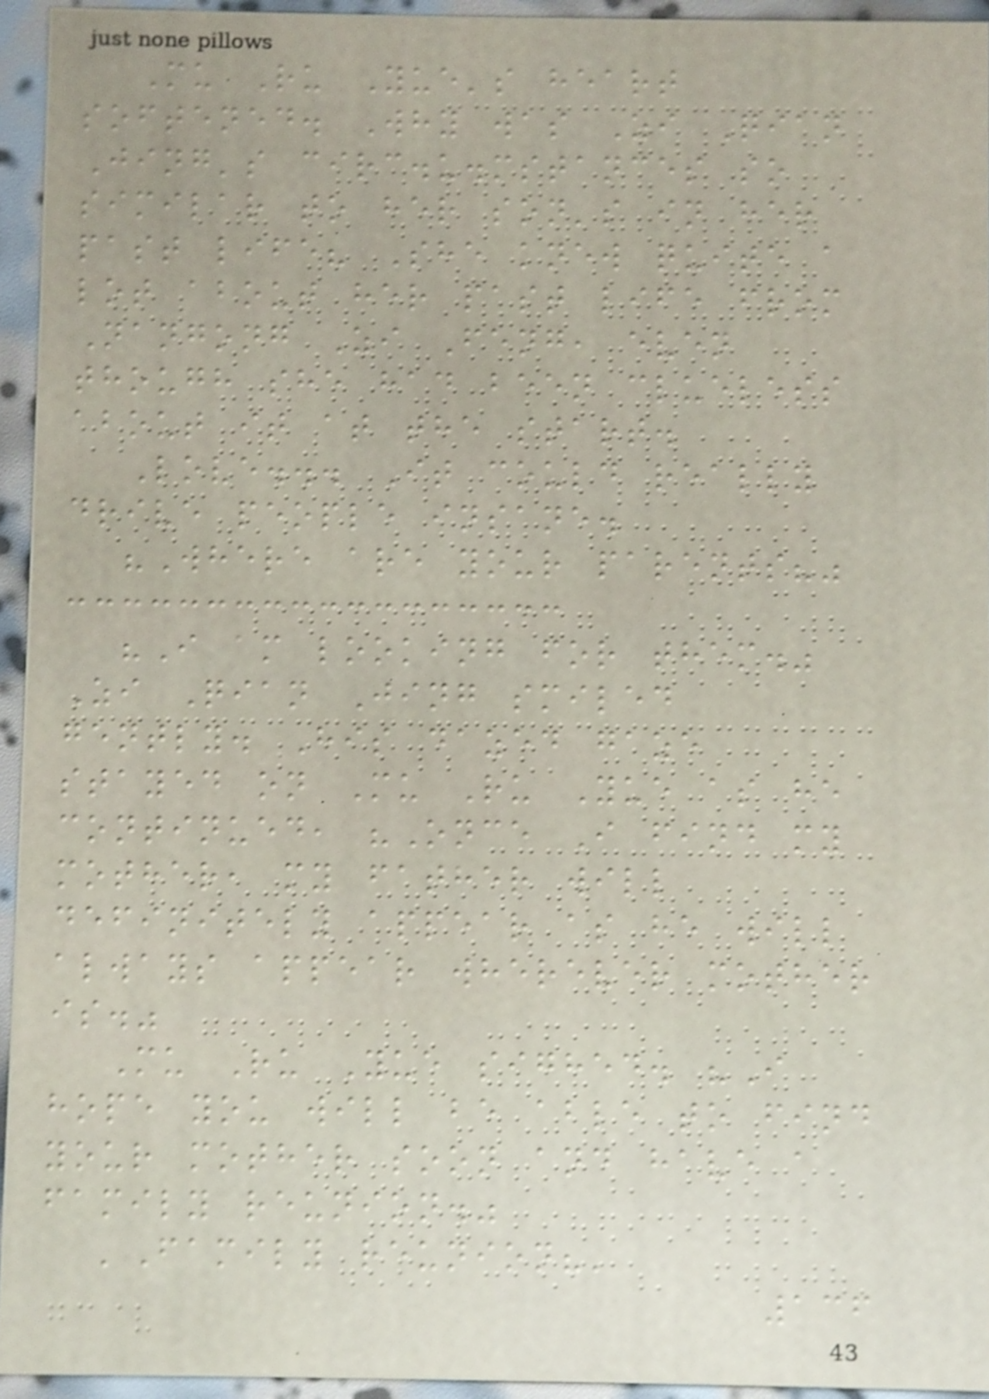Mu Ru Yue's heart
softened. Why was Zi Qian
Jing's circ.u.mstances so
similar to her son's in her
past life? She knew quite a
lot about her past life from
Nangong Zi Feng, even
though she had been clueless
about it at the start.
Love... It could really
drive people insane.
"Where are your parents?"
"I am looking for them."
Zi Qian Jing smiled
gently. His dazed gaze
stayed on Mu Ru Yue as he
continued, "Once I find my
mother, my father will
definitely appear as he will
always appear wherever mother
is."
Mu Ru Yue sighed. "I
hope you will be able to find
your mother soon and have a
family reunion."
'Family reunion?'
136
